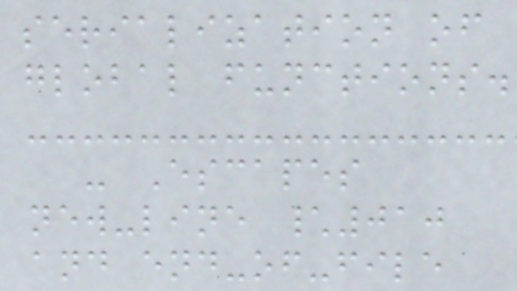serialization of
global functions.
- Escapes
new-line \010
and end-of-file
